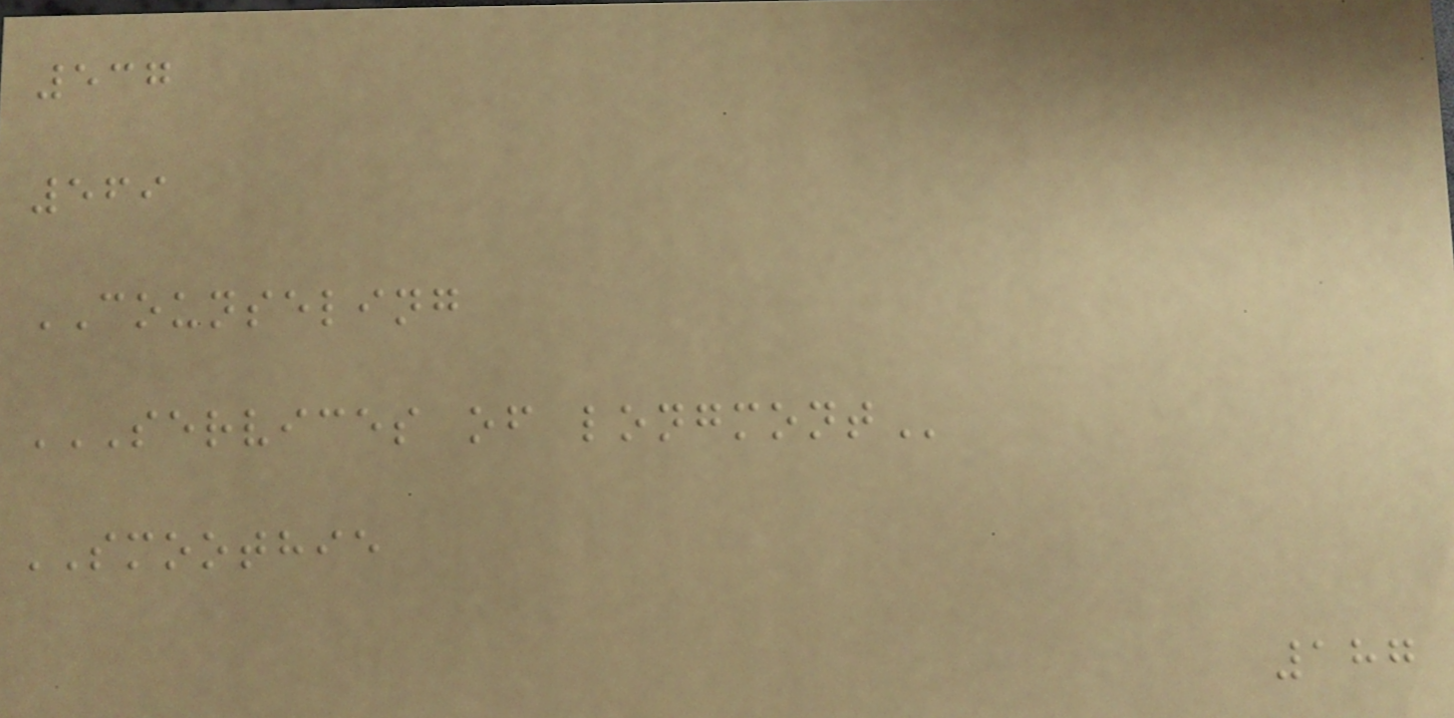537
569
COUNSELING
SERVICES OF LONGMONT
SMOOTHIE
187
